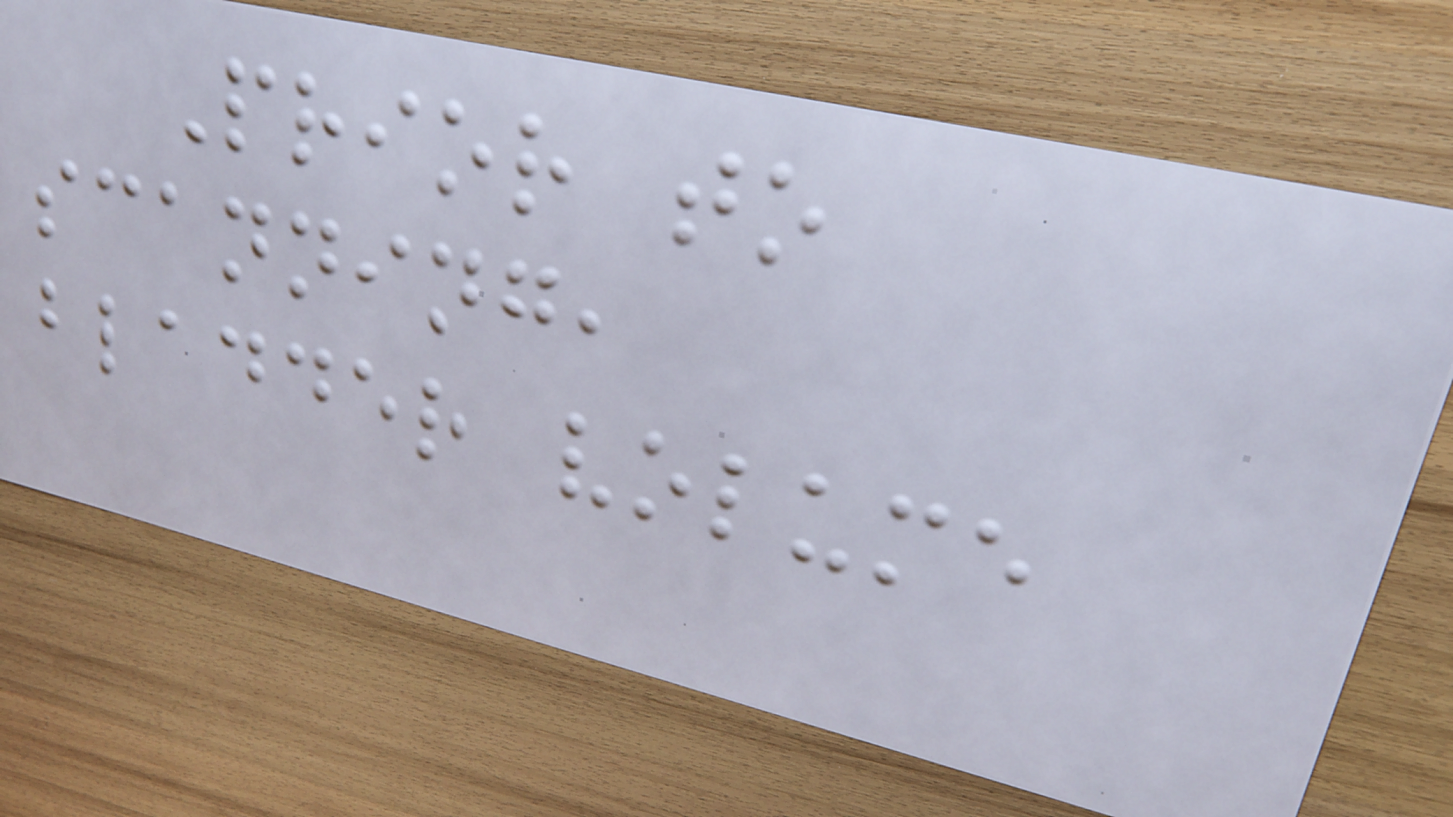Prior to
scanning,
bladder volume
